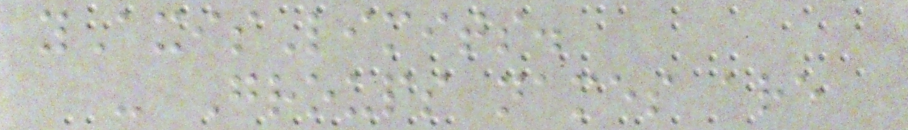yAxisLimits.
- Groups names are
